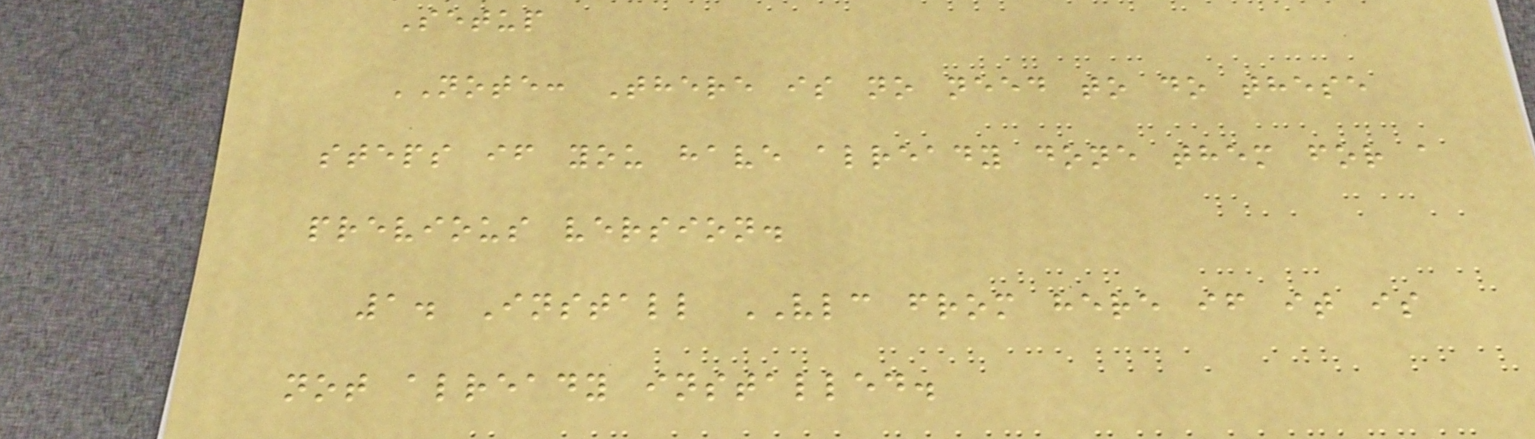Setup
NOTE: There is no need to do these
steps if you have already done them for a
previous version.
1. Install VLC from here if it is
not already installed.
